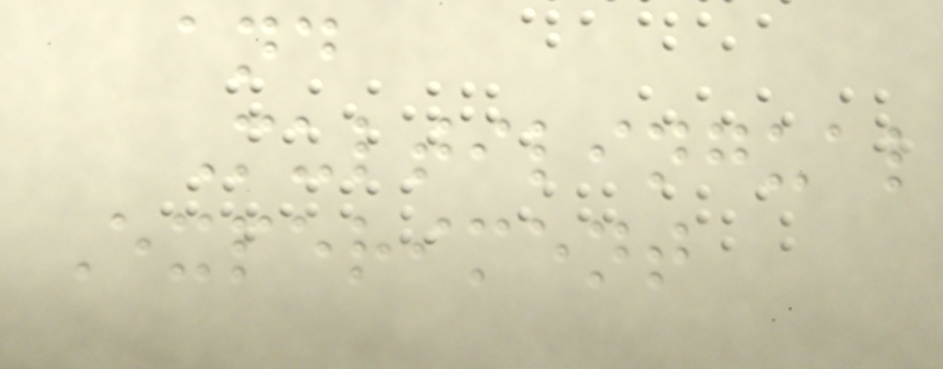and
Multilingual
Experiment
